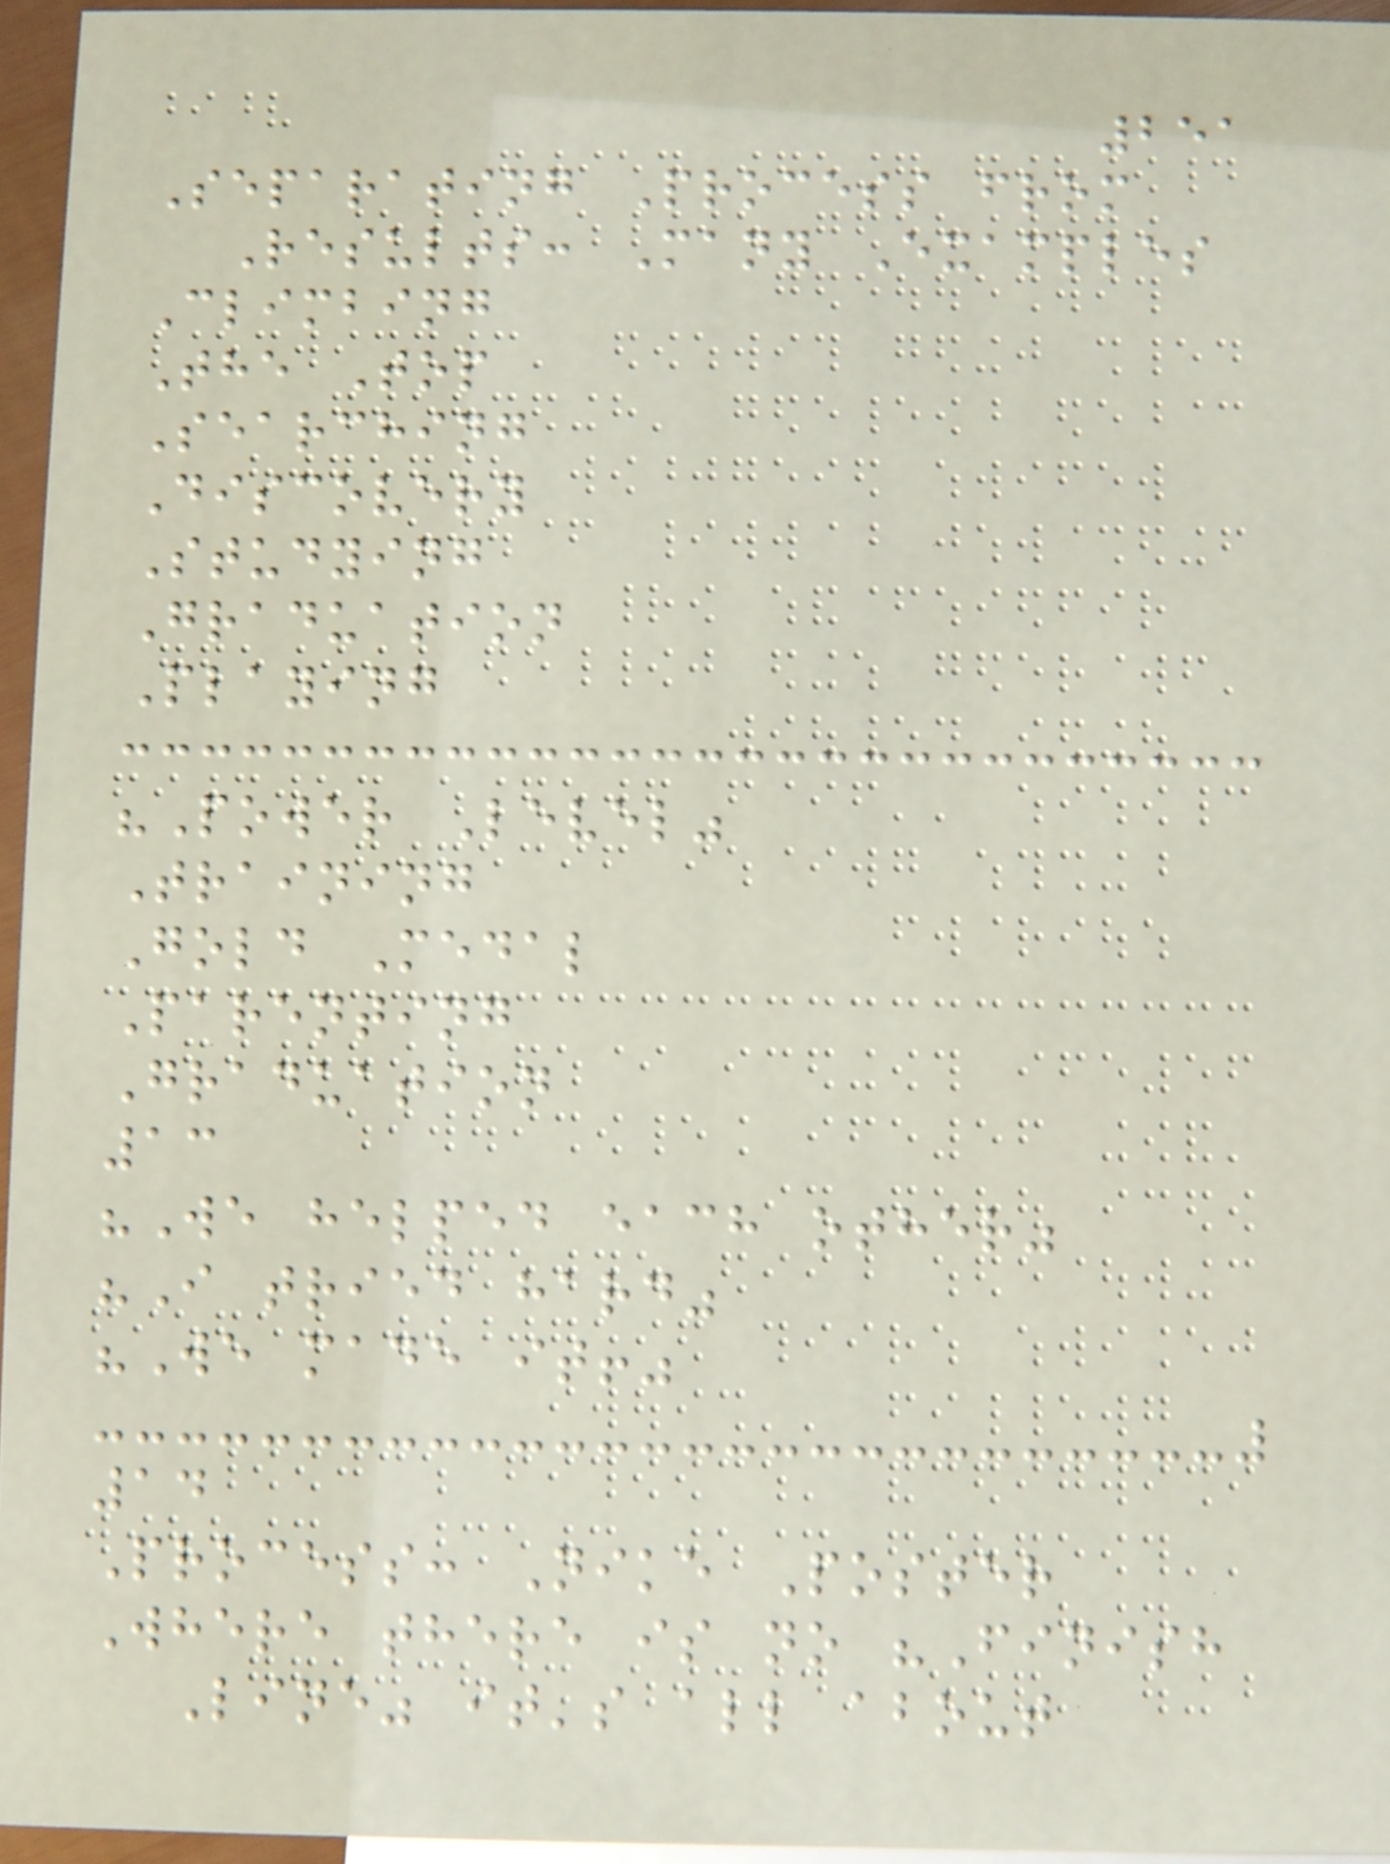251
Separating Process from
Results: Many Examples
Climbing
The Top
Searching
Discovery
Studying
Graduation
Playing
"Power Level"
Training
Gold Medal
Parenting
Graduation
13
"We helped each other"
"I tried hard"
"We made it!"
14
Process: Nike Poster
Where there is no "Finish
Line" it's all about
